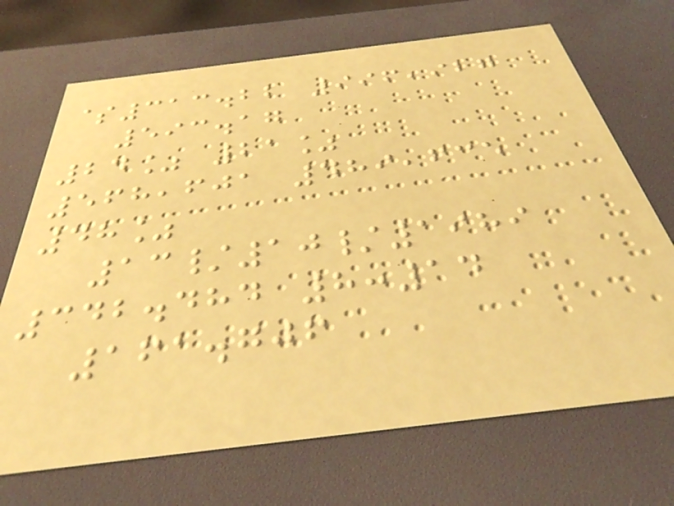$313.22 996,927
593.17
24% 21%
568,601 489,635
48%
13/10/1989
342.484 8:14
161.706
